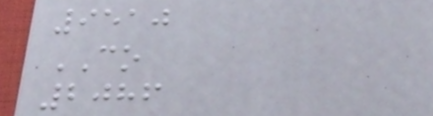9510
CO
2086
